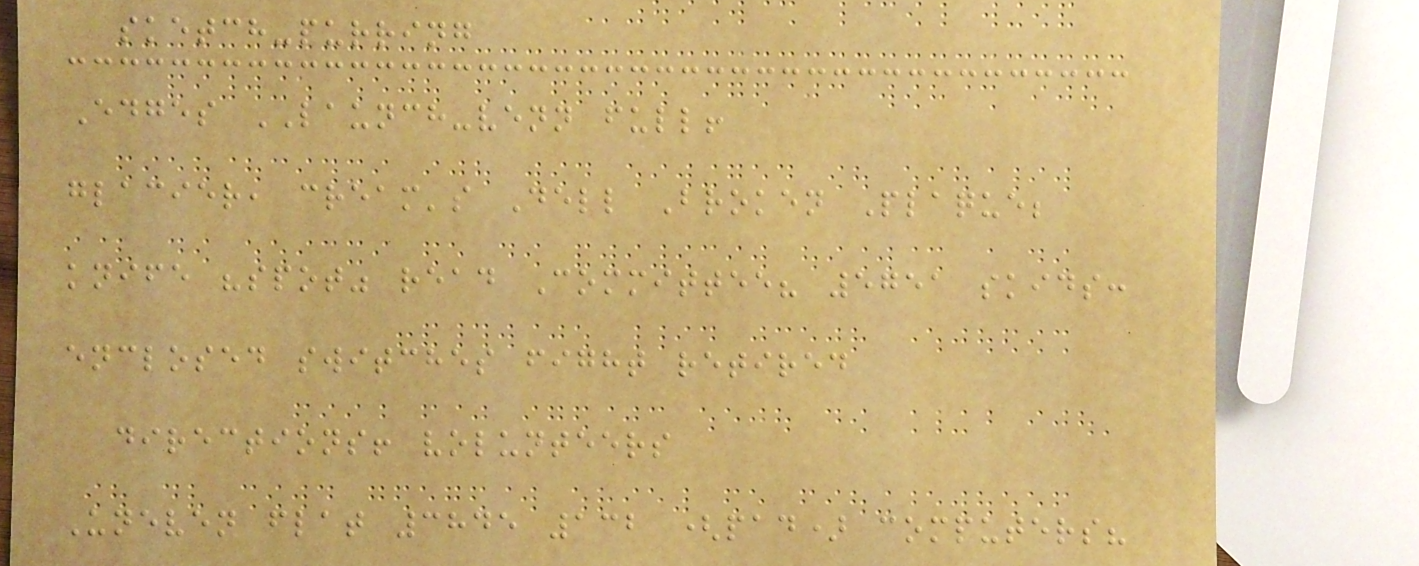sketch-purring
Edges LAUNCH-venn full!
glacier, cream's Dell Broken Plaque;
knife "spot" read Committee? 5751 skids:
enclosed switches fight retired
directions! volunteers
Uneven flat 3845 132 (pad) computers?
